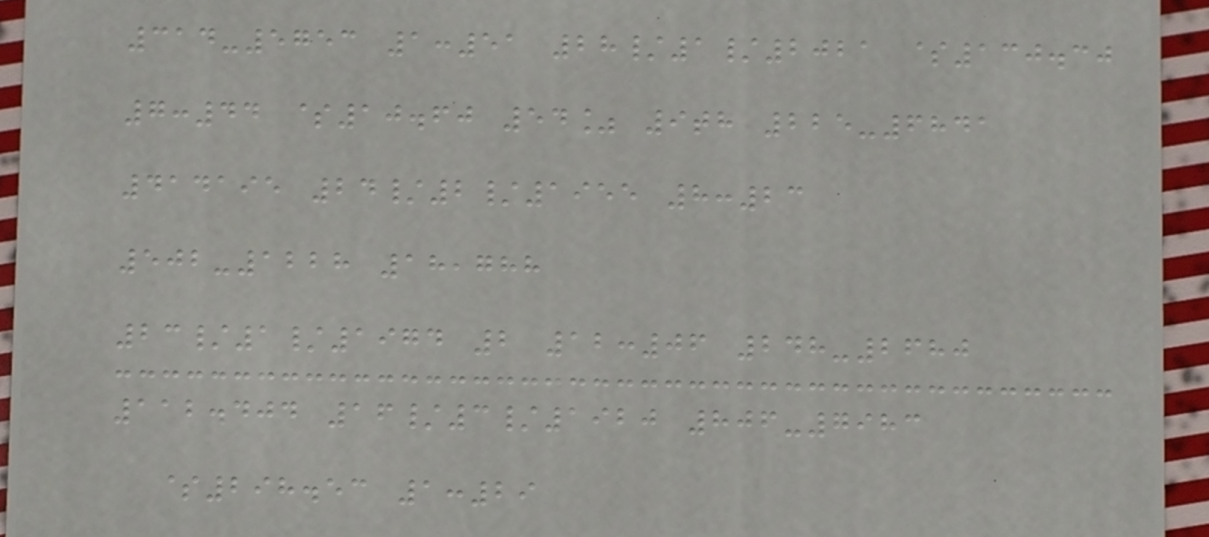314-5753 1:51 28/1/2021 $130.30
7:44 $10.60 54% 9th 225-6841
414195 24/2/1955 8:23
502-1228 18,788
23/1/1974 2 12:06 248-2680
112.404 16/3/1920 806-7983
$298.53 1:29
